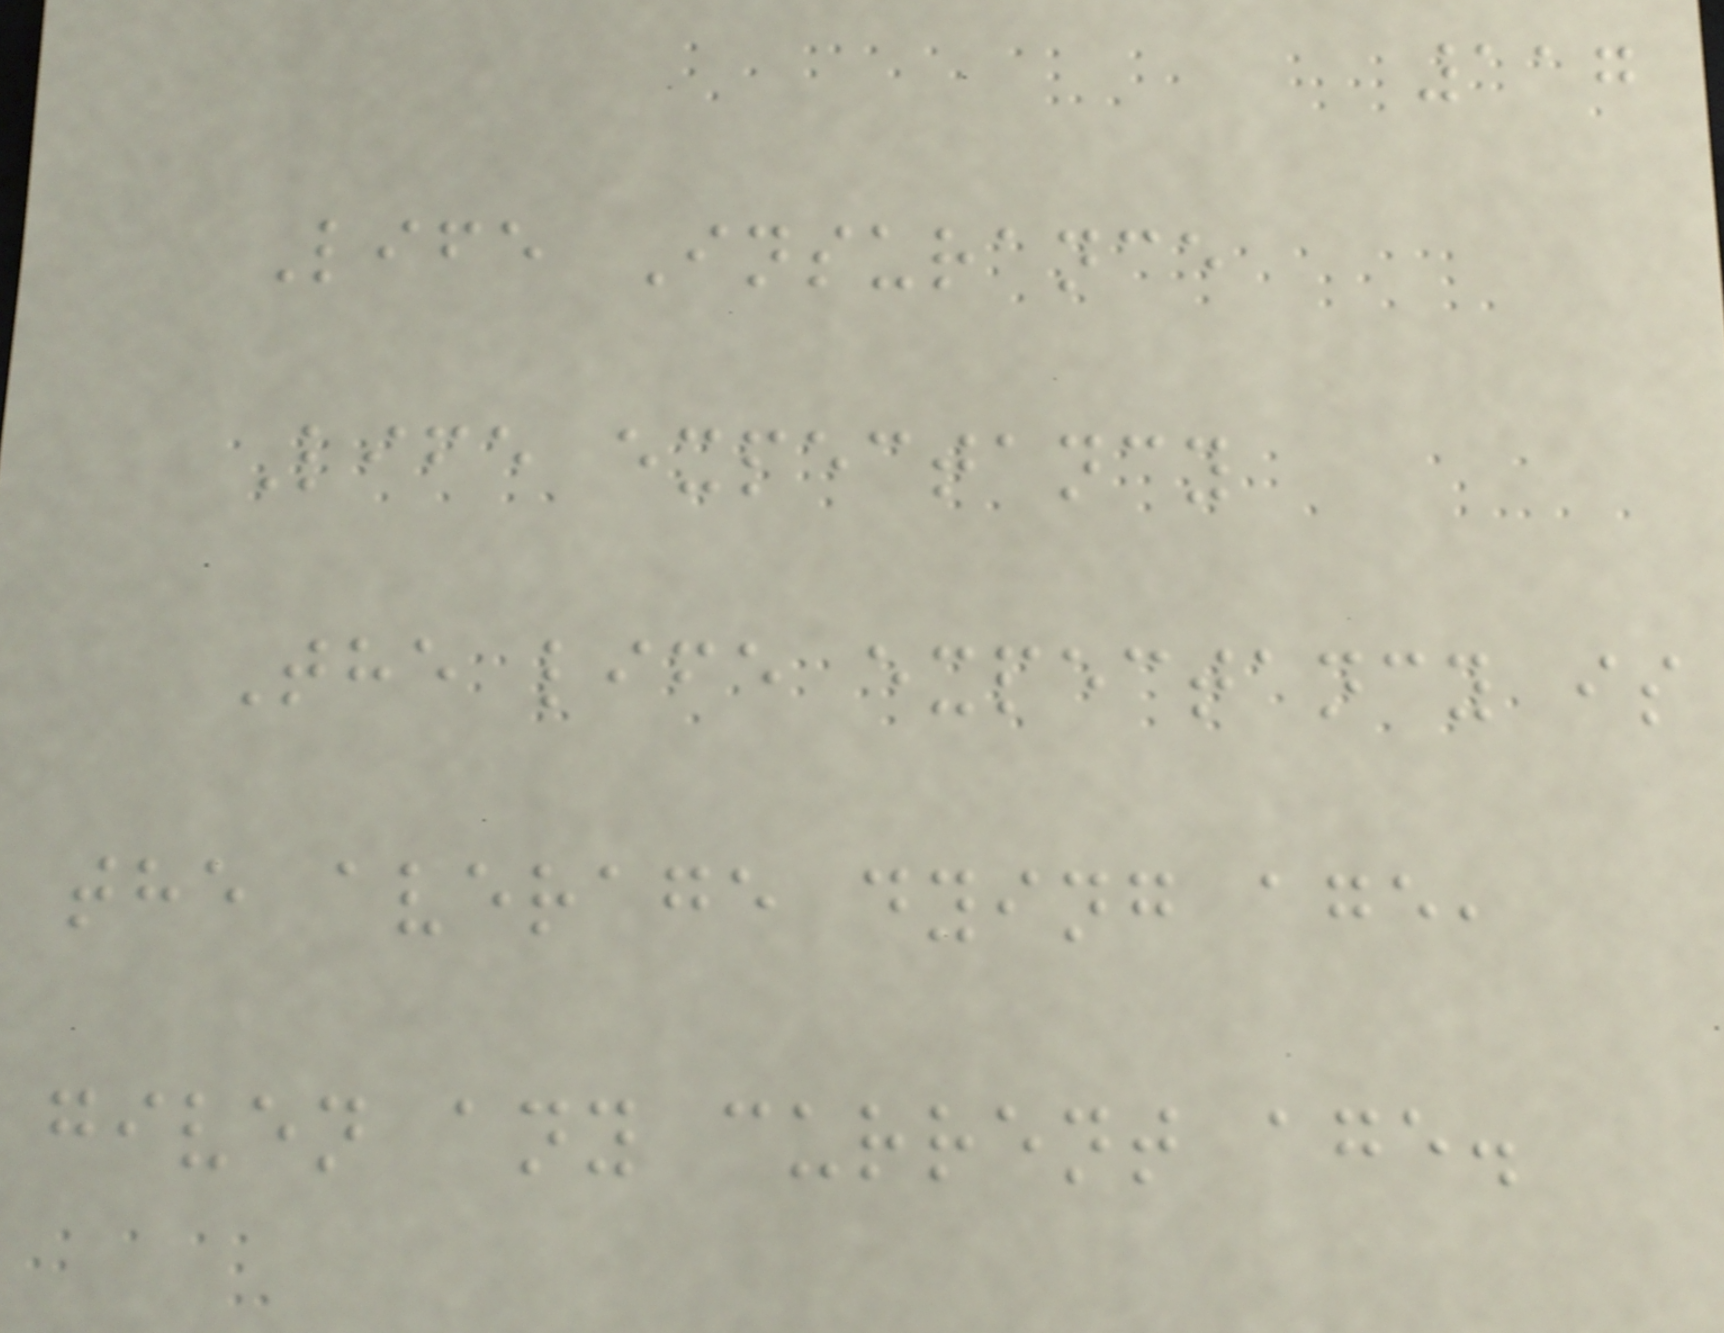117
Life Insurance
Life expectancy
The life expectancy is
the average dying age,
given any current age.
